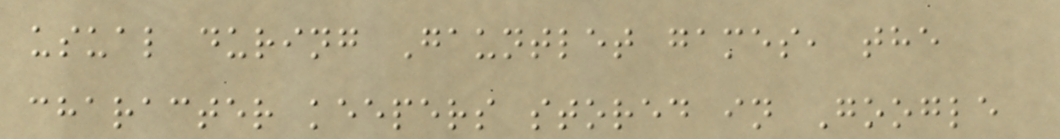usual during Gauntlet games, the
character keepers stored in Google
